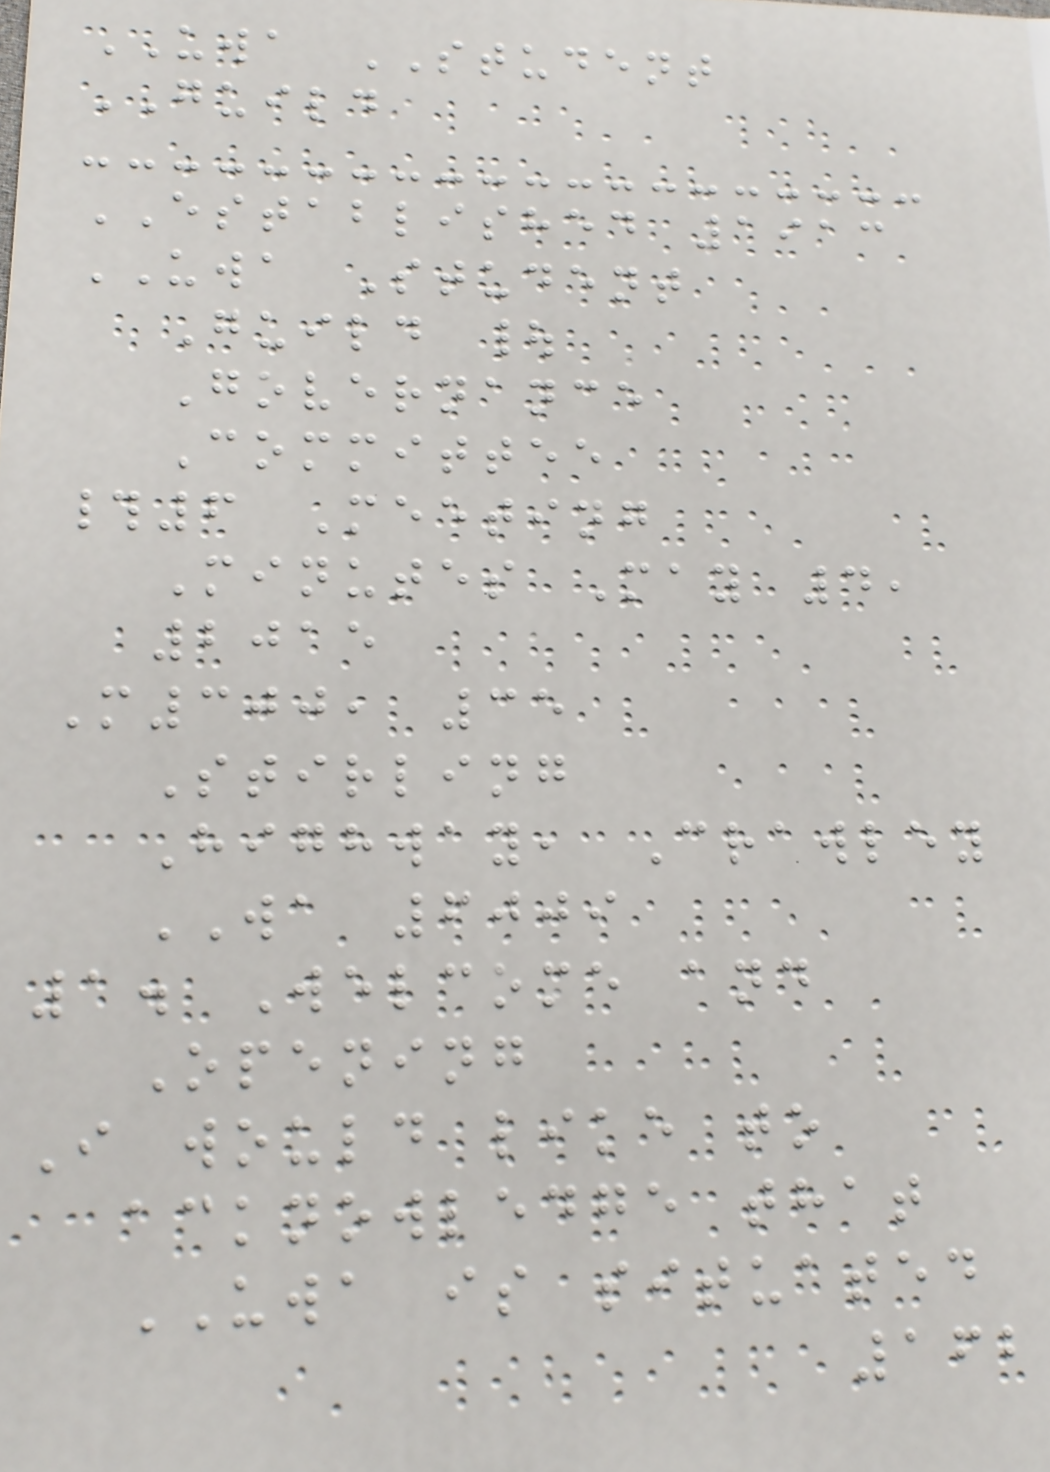UWA STUDENT
GUILD
ESTABLISHED 1913
UWA Student
Guild |
Governance
Committee
#6 Meeting
Minutes May 4,
2015
M300, 35
Stirling
Highway, Crawley
WA 6009
1. Welcome and
Opening
I would like to
acknowledge that
UWA is situated
162
